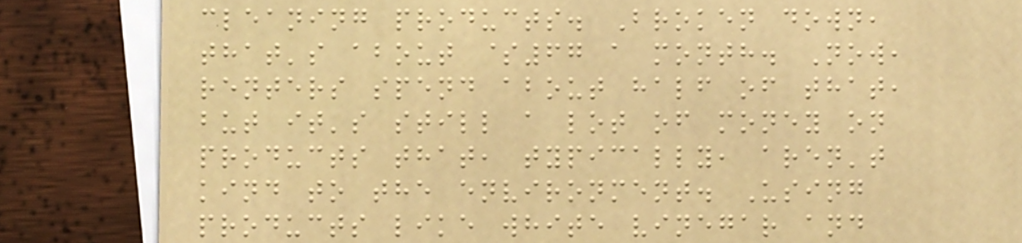cleaning products. Broken down,
that's about $67 a month. Now,
renters spend about half of that,
but it's still a lot of money on
products that, typically, aren't
kind to the environment. Using
products like white vinegar and
